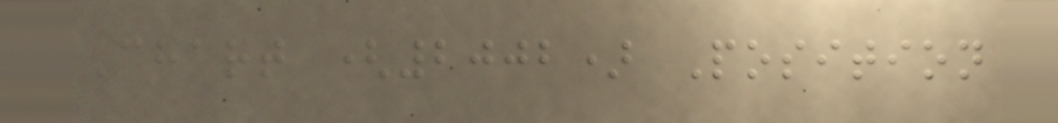Chart (2002) Position
